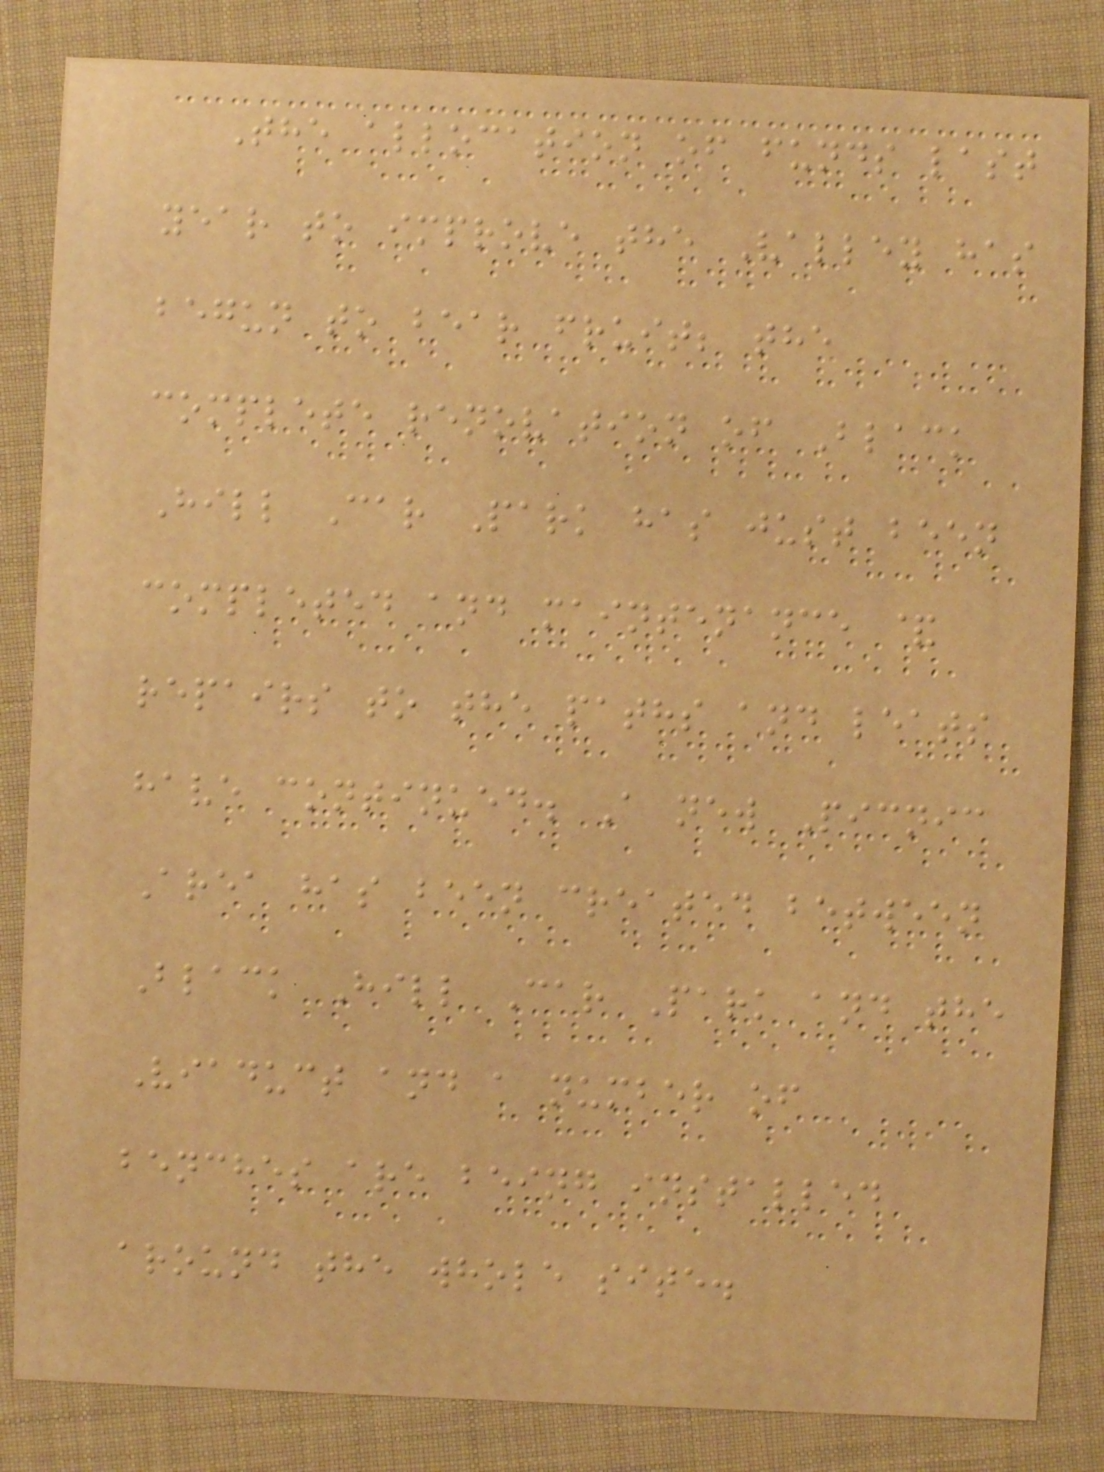The allocation of funds last
year to improve the Valley has
begun to bear fruit; the
complete renovation of Black
Hill Car Park has just been
completed and maintenance &
repairs to the paths and leats
have continued. A new Picnic
Area has been created between
Black Hill Car Park and the
Viaduct and a number of
benches are being installed
around the whole site.
